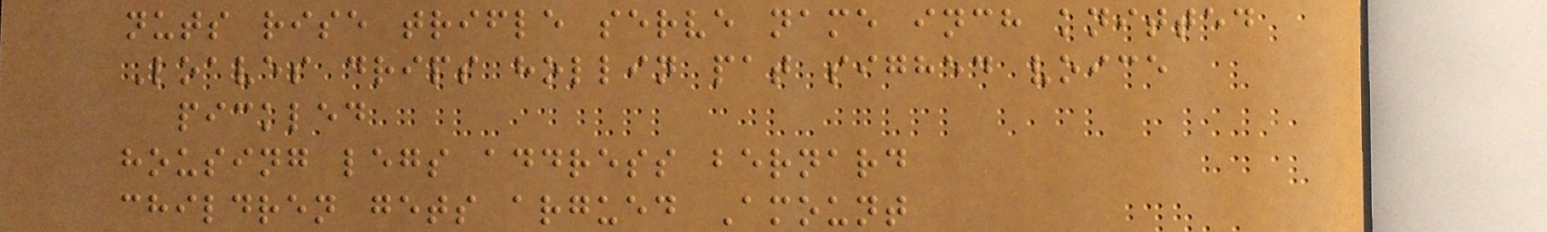nuts rise trifle serve name inch knitted
Loaves drips hollin pat sighed voice
pickled
housing legs address bernard
children gets argued Amount
